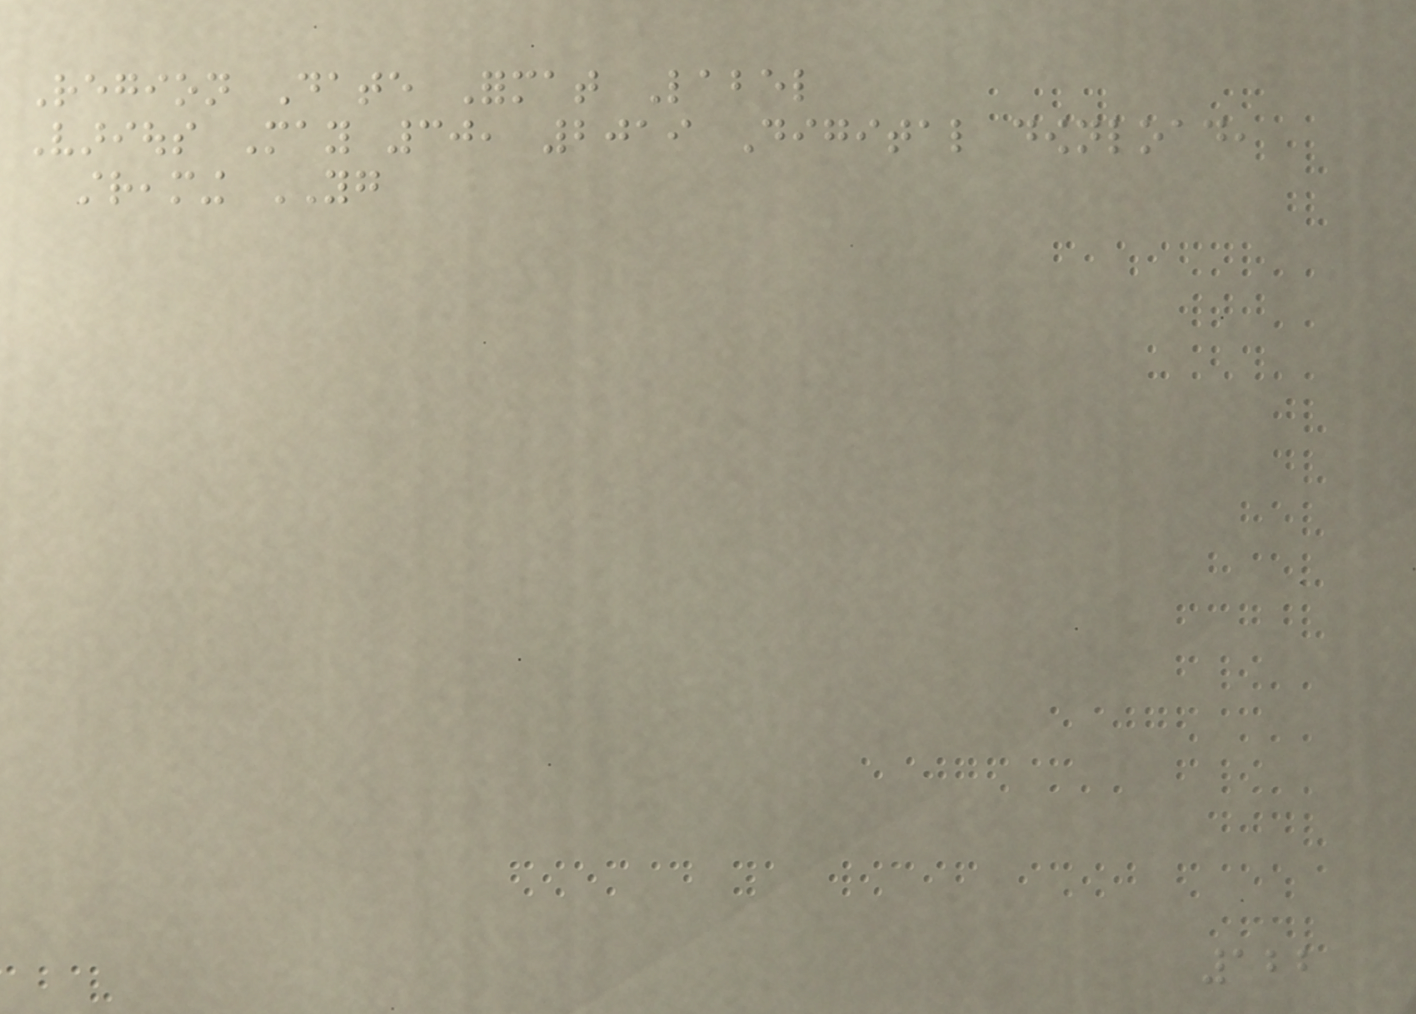Region Date Format Label
Various May 30, 2019 Digital download,
streaming YG
122
